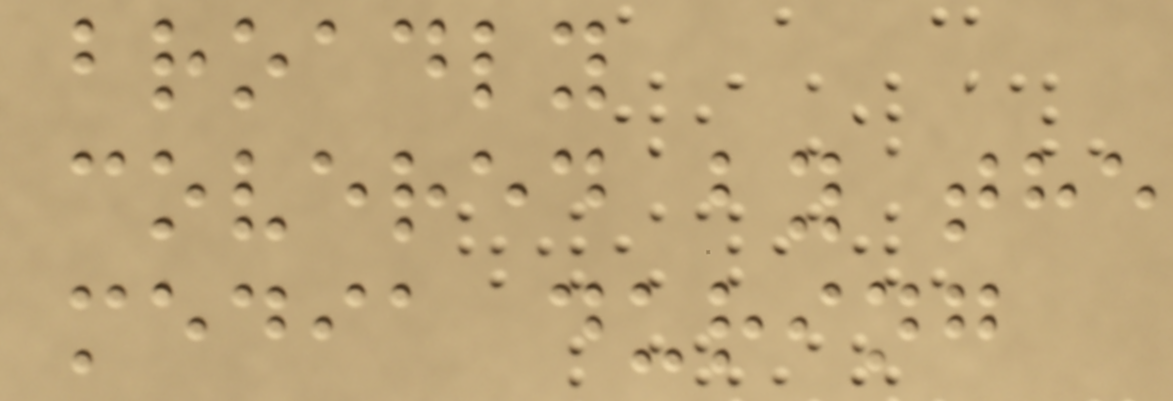broadly
covered by the
media during
